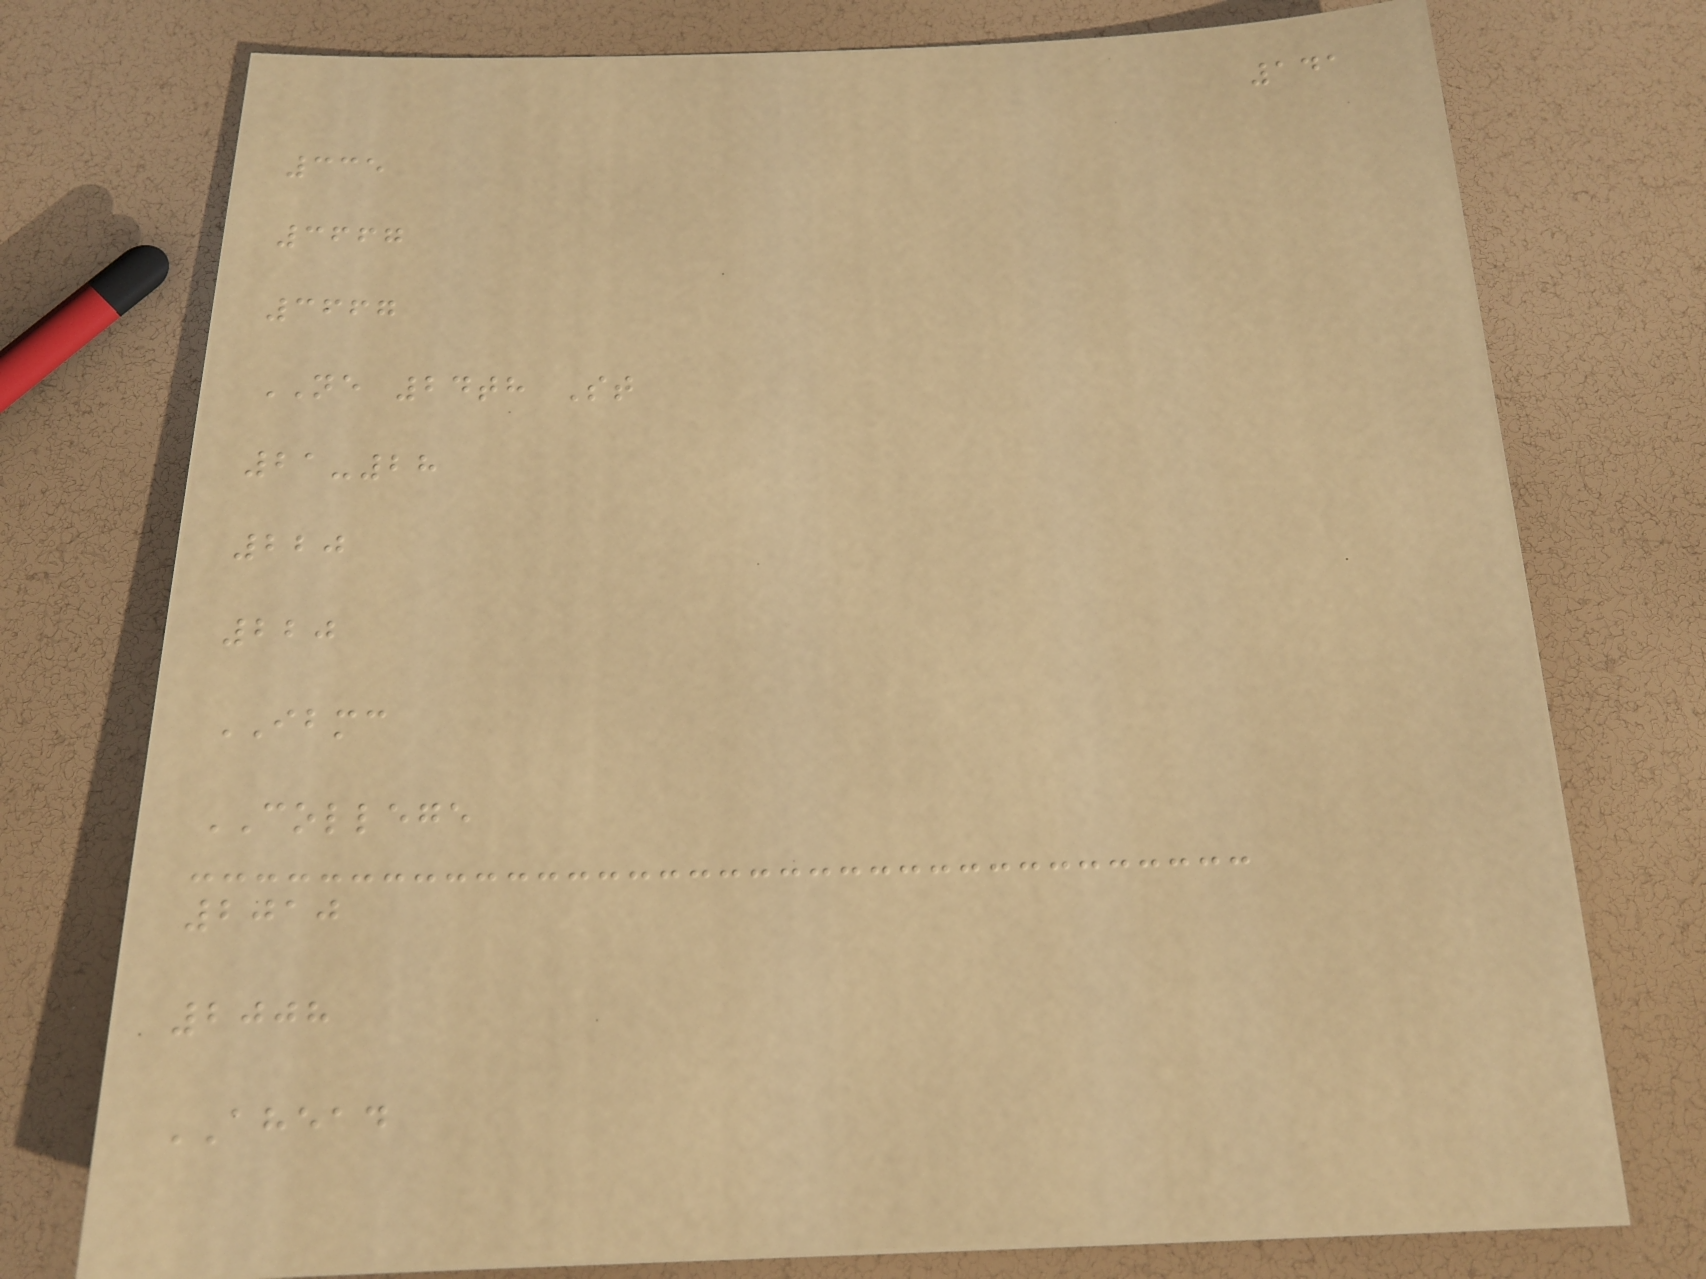141
335
3667
3667
NE 24th St
21-28
220
220
IBMC
COLLEGE
2010
2008
AHEAD
